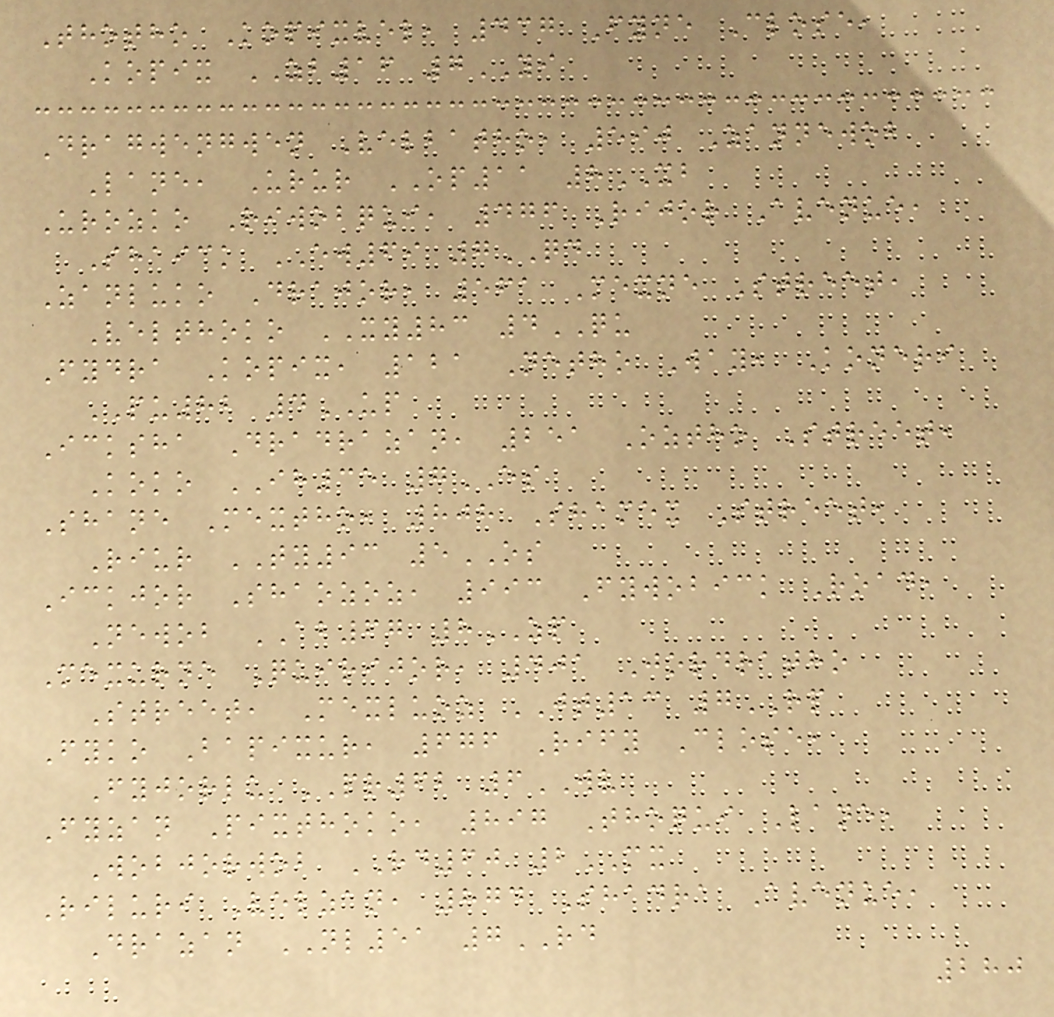Thotho Kopixvel, 437 Fyne Close,
Kopix ZB16 7YI
Dragwengwen Velbatho, 590 Zannewob
Lane, Urur OP11 8XB
Urozko Riwobqui, 476 Rijor Avenue,
Shaick EW69 7QD
Zanluko Drajor, 561 Mexne Street,
Velthoko XY83 4QU
Fydra Kopix, 121 Netho Way, Koneri
PU82 4UP
Icksha Dradrazan, 251 Oztho Street,
Koko IH35 7ES
Shane Mextho, 808 Shamex Street,
Riur TY93 5OS
Ickjor Shaozoz, 993 Fywobick Road,
Newob AB67 8ZP
Mexurne Quirijor, 401 Jordratho
Street, Mexluoz JT13 7RP
Fyko Bapixur, 676 Rify Close,
Fyjorlu PR62 6WV
Fyzan Pixthoko, 897 Thoqui Lane,
Wobjorwob RD60 2MX
Riluri Velzan, 874 Shadra Avenue,
Drazan NL51 7RD
280
